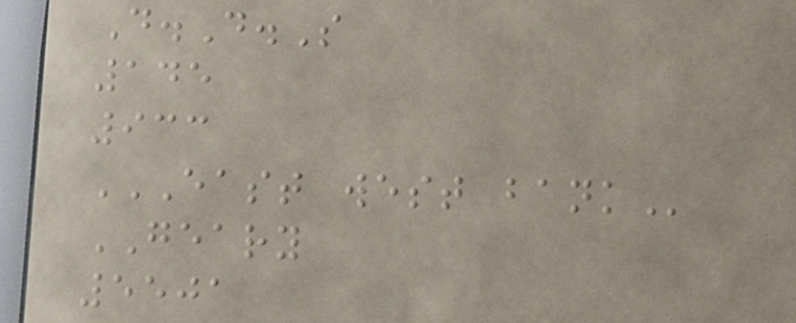D.D.S
145
933
EAST WEST BANK
GEARY
5501
